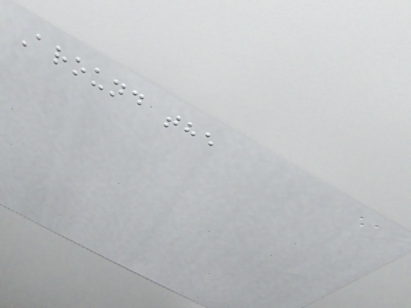Around the
